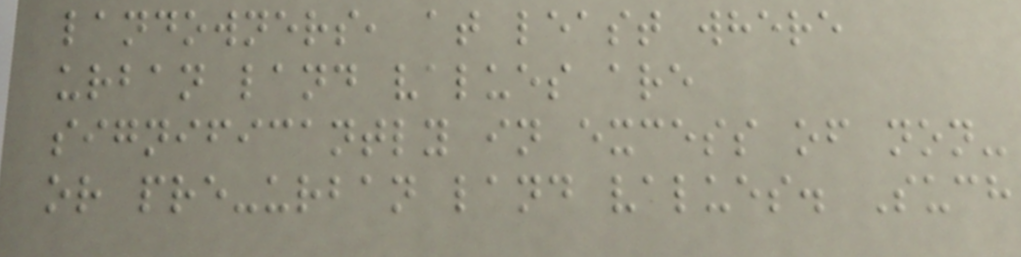landowners, at least where
urban land values are
significantly in excess of non-
or pre-urban land values. Such
